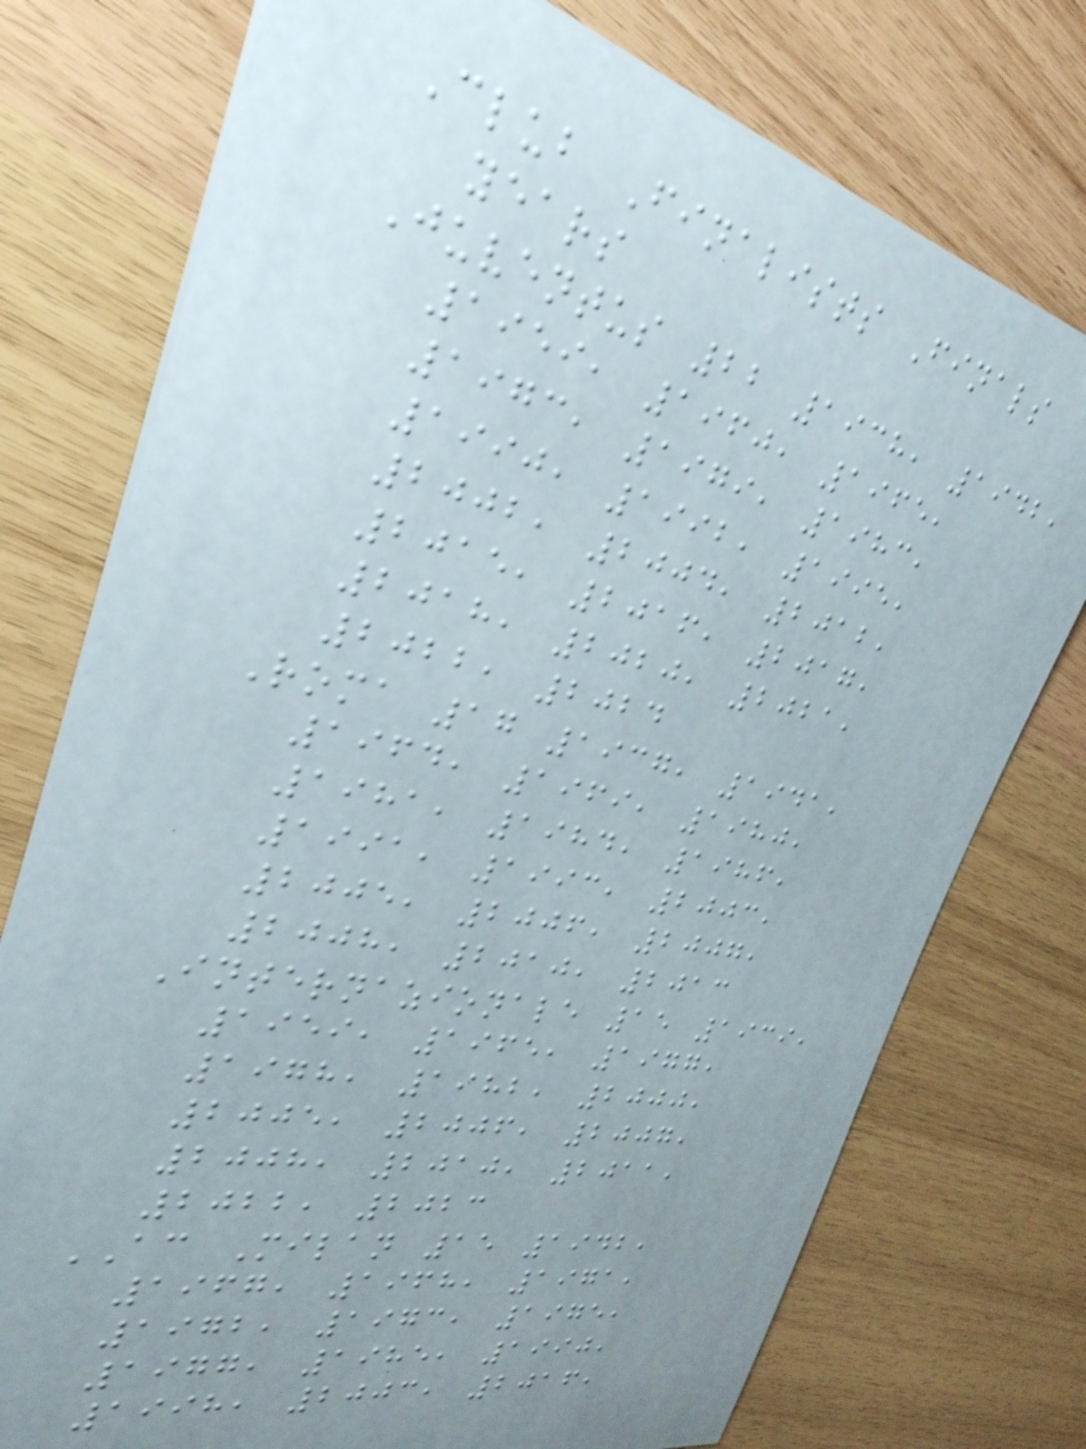Club Finalists Finals
years
Juventus 22 1938, 1942,
1959, 1960, 1965,
1973, 1979, 1983,
1990, 1992, 1995,
2002, 2004, 2012,
2015, 2016, 2017,
2018, 2020, 2021,
2022, 2024
Roma 17 1937, 1941,
1964, 1969, 1980,
1981, 1984, 1986,
1991, 1993, 2003,
2005, 2006, 2007,
2008, 2010, 2013
Internazionale 15 1939,
1959, 1965, 1977,
1978, 1982, 2000,
2005, 2006, 2007,
2008, 2010, 2011,
2022, 2023
AC Milan 15 1942,
1967, 1968, 1971,
1972, 1973, 1975,
1977, 1985, 1990,
1998, 2003, 2016,
